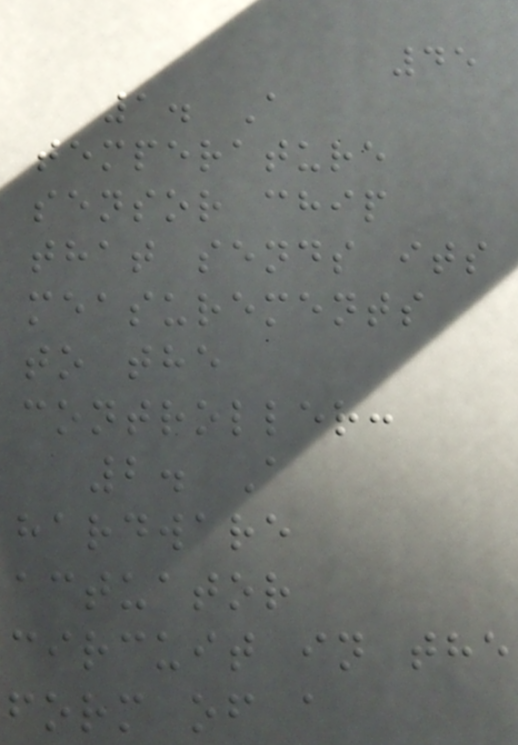45
1. A
temperature
sensor chip
that sends its
measurements
to the
controller:
2. A
hardware
actuator
circuit in the
form of a
